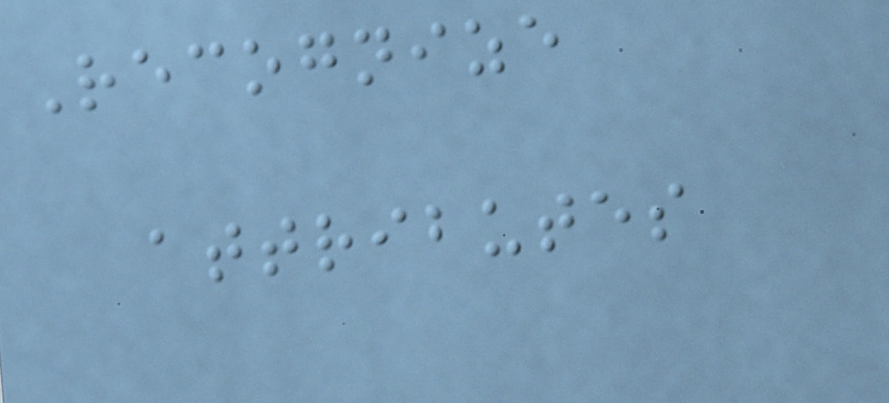Recognize
attributes
